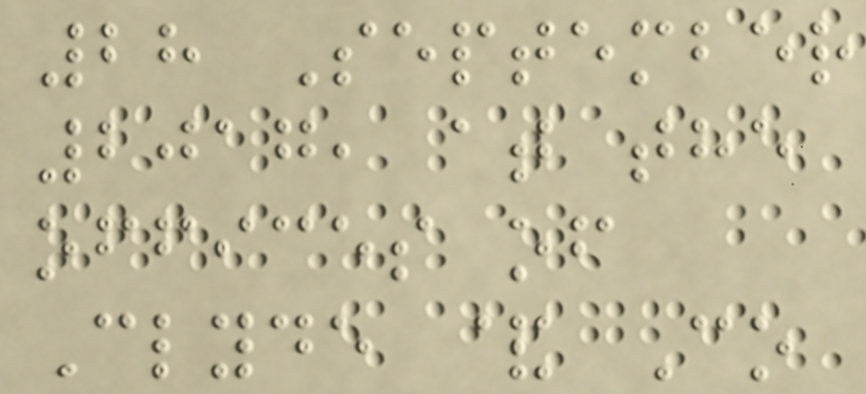28 September
2017, at the
offices of
Clyde & Co
